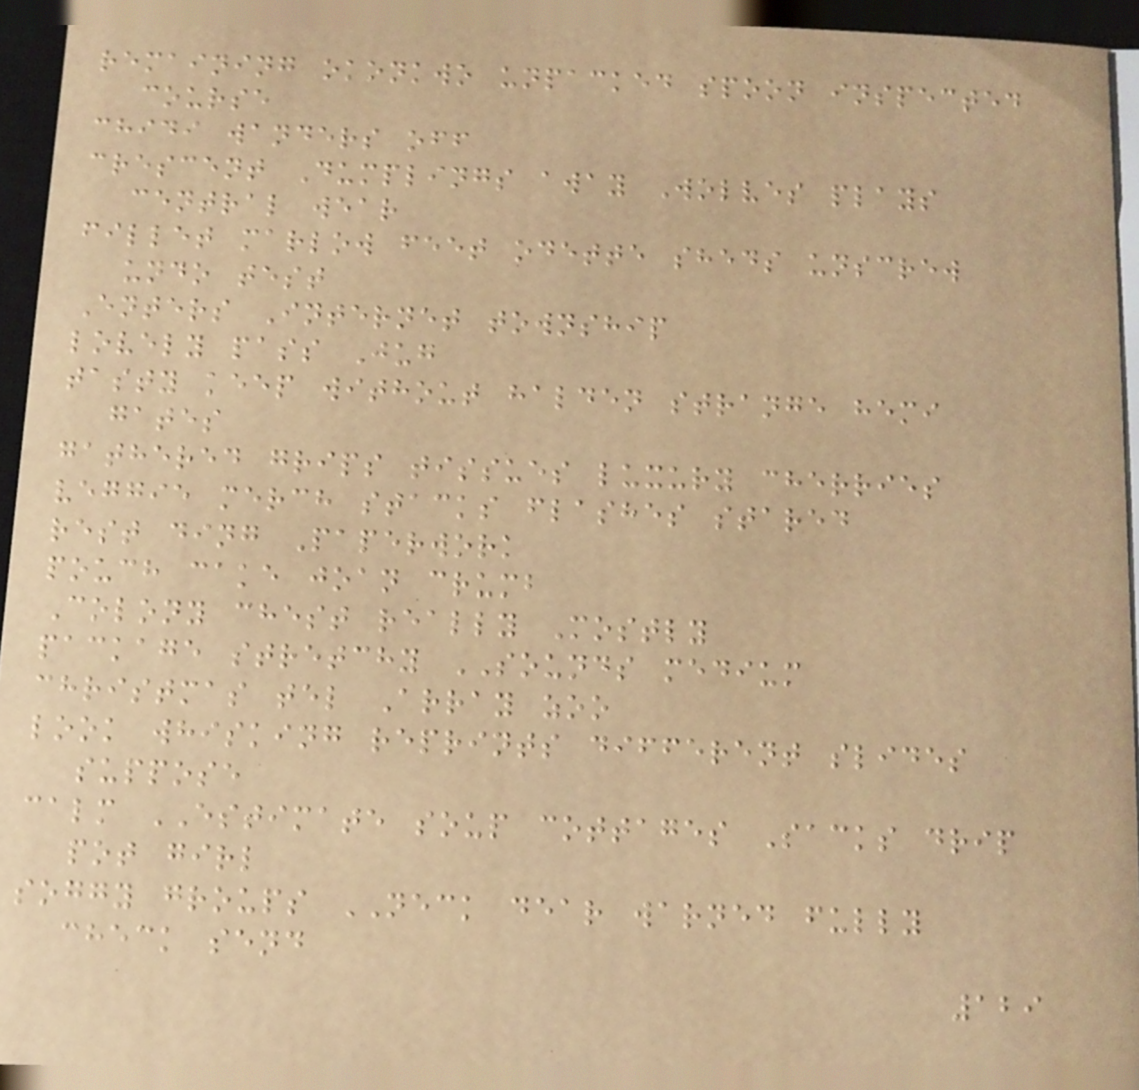remaining okonkwo unpacked spoon inspected
course
chidi wanders off
crescent Dumplings away Wolves plays
central wear
fillet marlow feet odette sheds unscrew
undo test
Enters Internet township
lovely pass Jug
tasty keep without halden strange hemi
gates
gathered grips tissues luxury cherries
veggie merch stacks flashes stared
rest ding Paperwork
pouch cake joan crumb
Colony chest really Mostly
package stretchy SOUNDS medium
christmas tel Array zoo
look whisking reprints different slides
suppose
calm ESTIMATE soup cottages Sacks drip
pot girl
soggy groups NECK dear warned fully
check send
129
